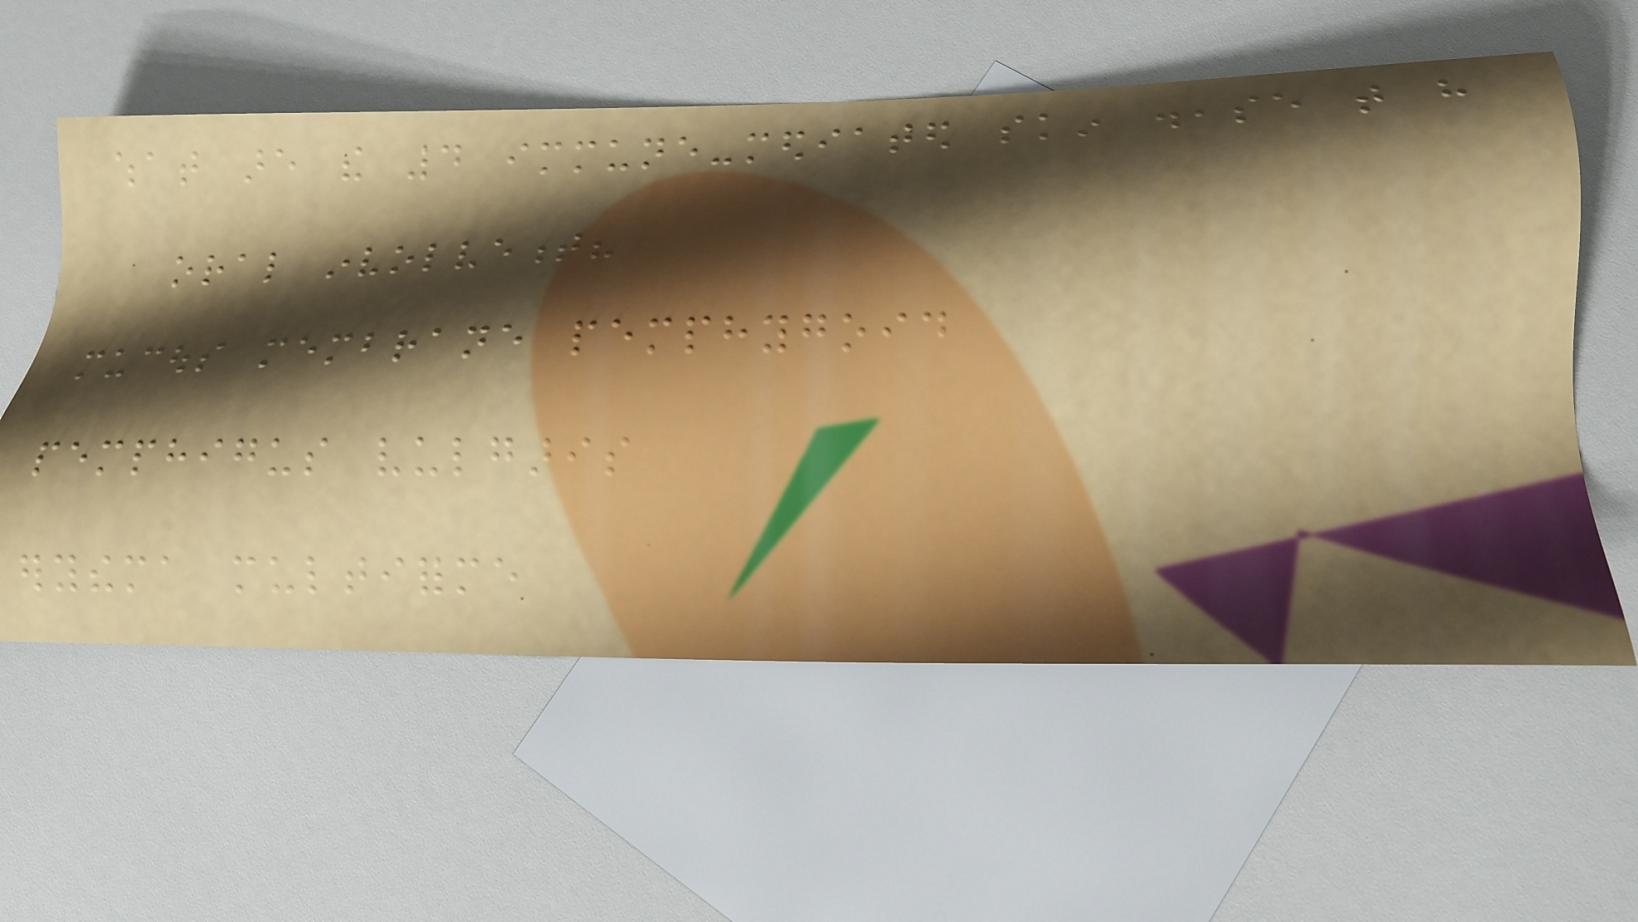what are the 4 immune-mediated skin disease that have
oral involvement?
mucous membrane pemphygoid
pemphigus vulgaris
erythema multiforme
